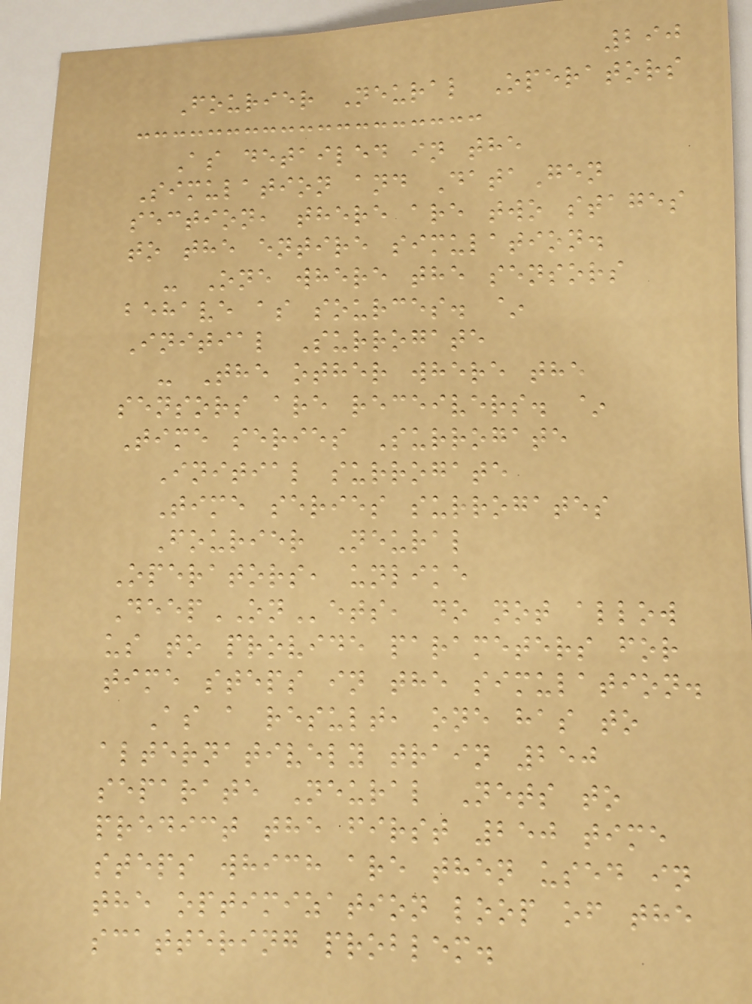290
Fourier Neural Operators
As detailed in the
Simulation and DataGen
section, there are two stages
to the entire simulation.
- One where the sensors
behave as sources. ~
Initial Surrogate
- The other where the
sensors are receivers. ~
Time series Surrogate
Initial surrogate
Time series surrogates
Fourier Neural
Operators, unlike
DeepONets, do not allow
us to provide parameters for
time steps in the simulation.
As a result, one has to
alternatively train 250
separate Neural Nets to
predict the first 250 time
steps which are then used in
the optimization loop of the
scattering problem.
